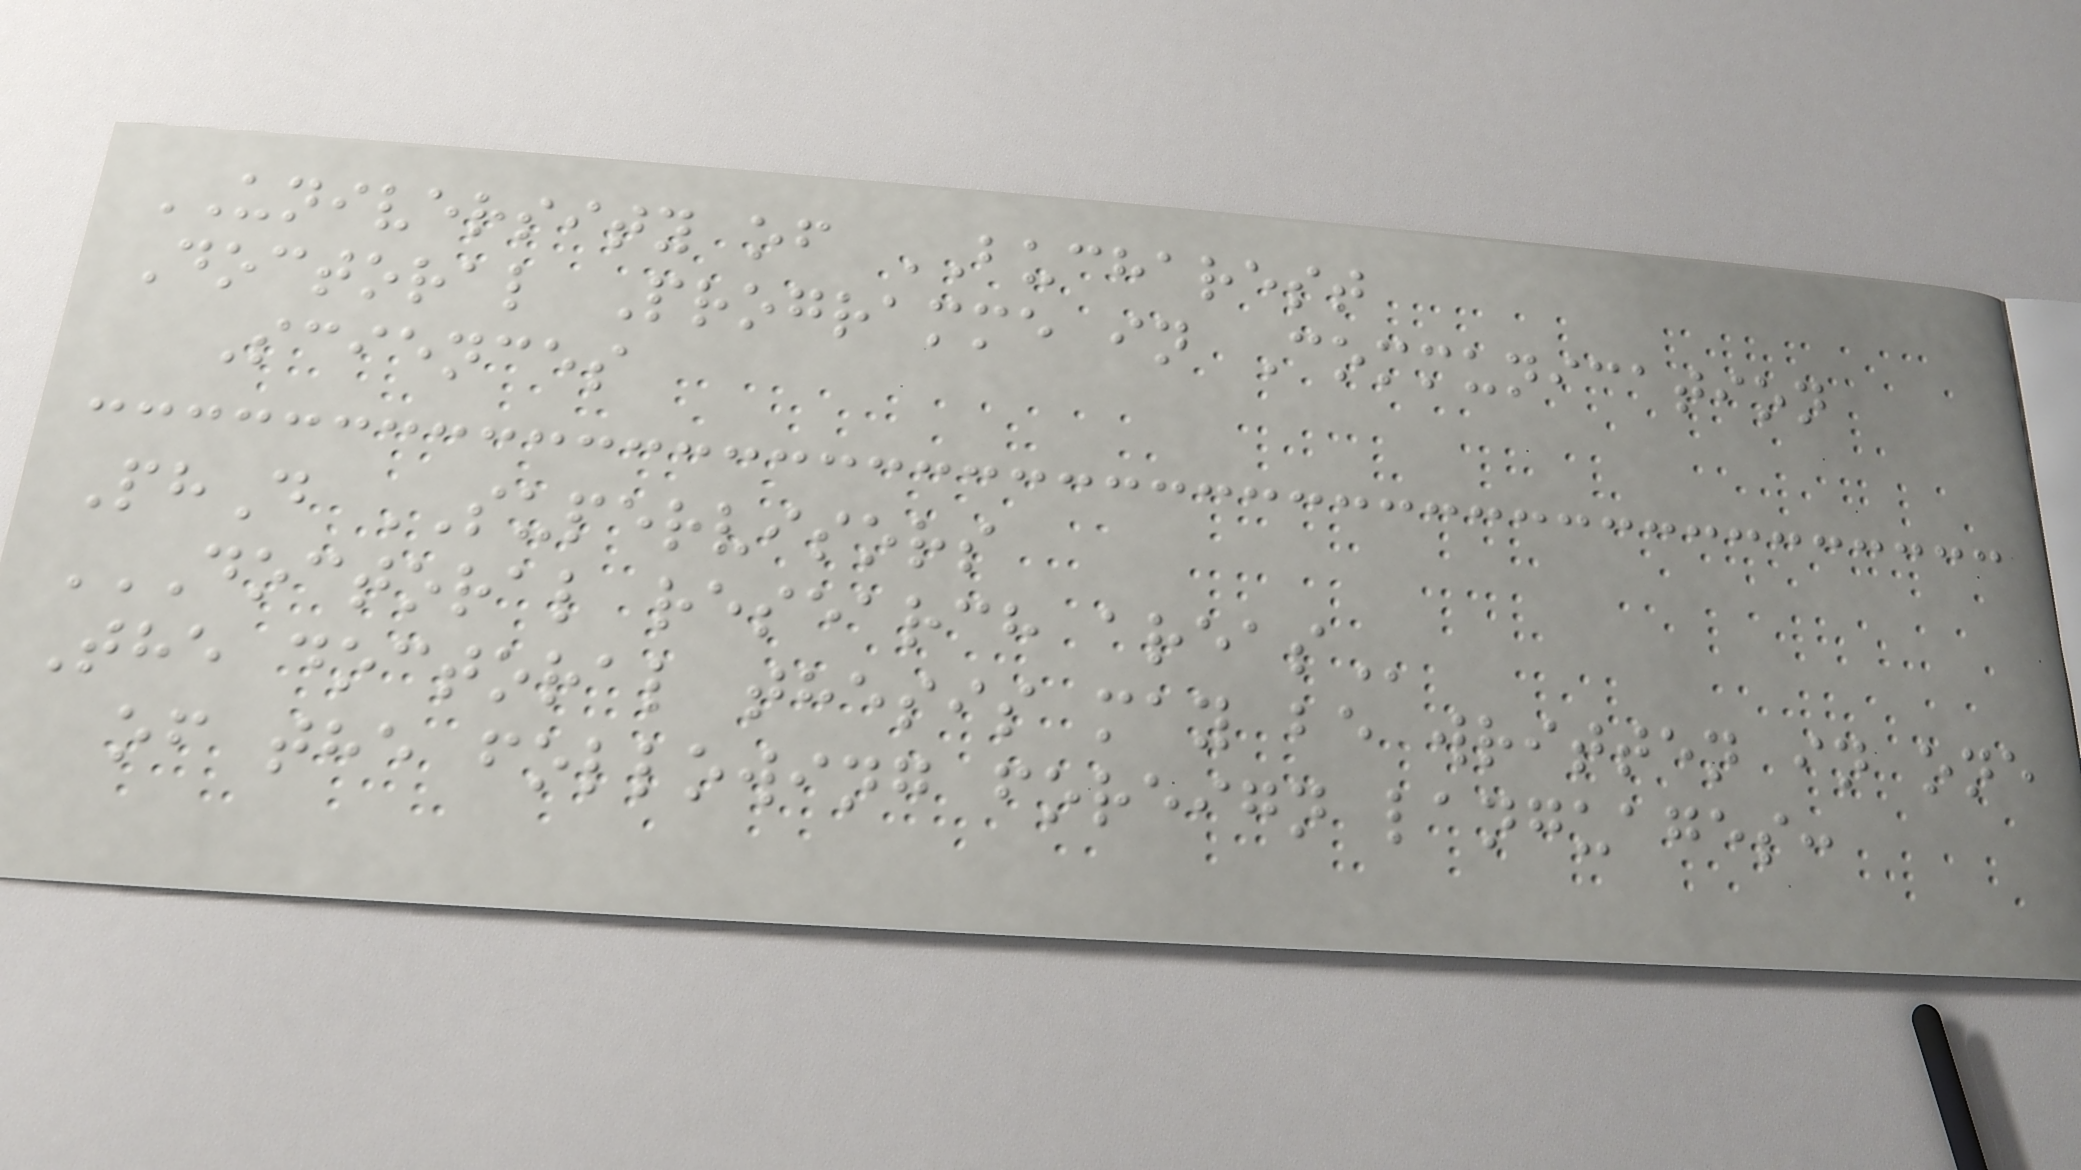UNIVERSITY of BUCHAREST
Doctoral Programme in Communication
Sciences
PhD SUPERVISORS
DOCTORAL RESEARCH AREAS
The doctoral thesis may be written in one
of the following foreign languages:
